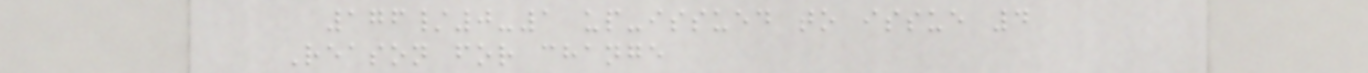176/0-1 up-issued to issue 4
Reason for change
